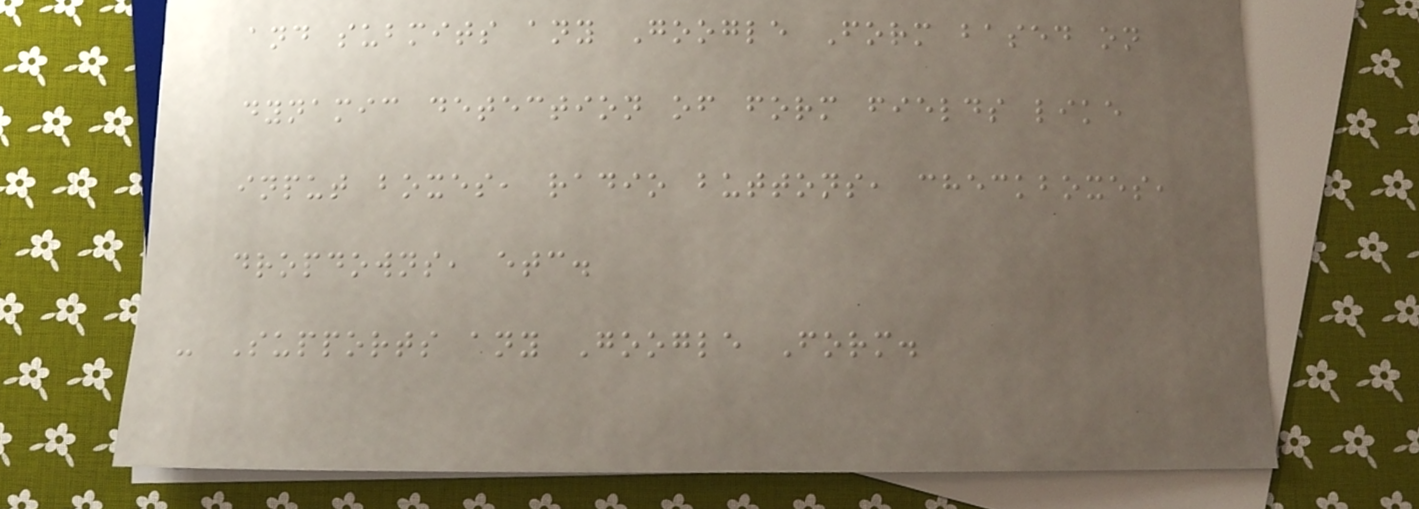and submits any Google Form based on
dynamic detection of form fields like
input boxes, radio buttons, checkboxes,
dropdowns, etc.
- Supports any Google Form.
